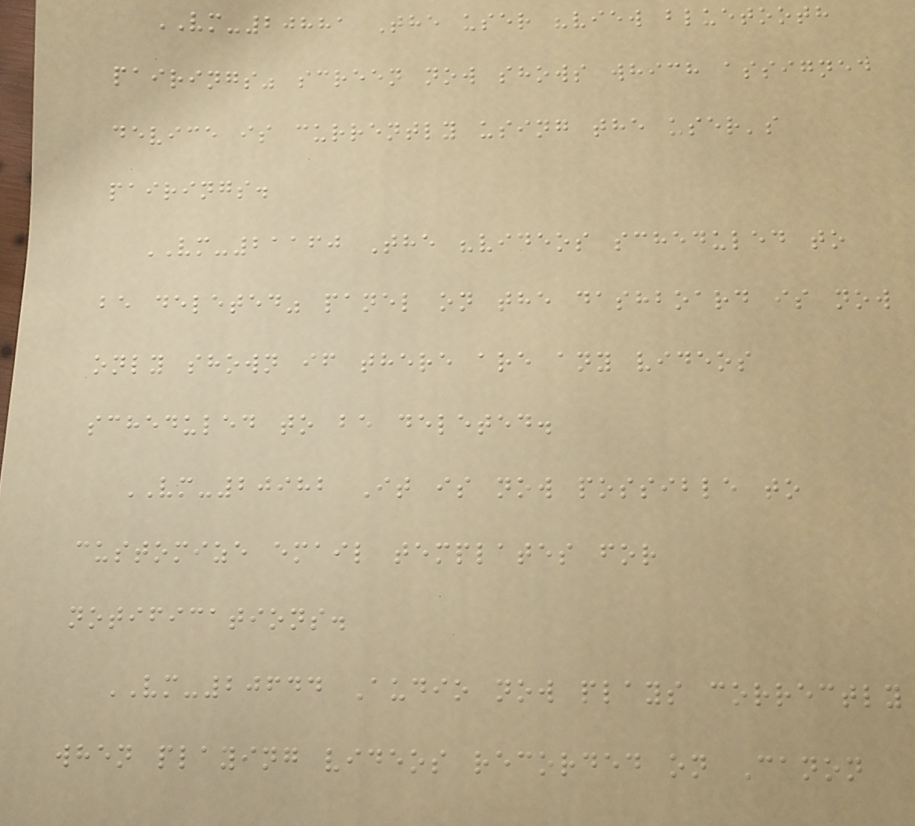VM-20881 The user "view bluetooth
pairings" screen now shows which assigned
device is currently using the user's
pairings.
VM-21160 The "videos scheduled to
be deleted" panel on the dashboard is now
only shown if there are any videos
scheduled to be deleted.
VM-20982 It is now possible to
customize email templates for
notifications.
VM-20644 Audio now plays correctly
when playing videos recorded on Canon
